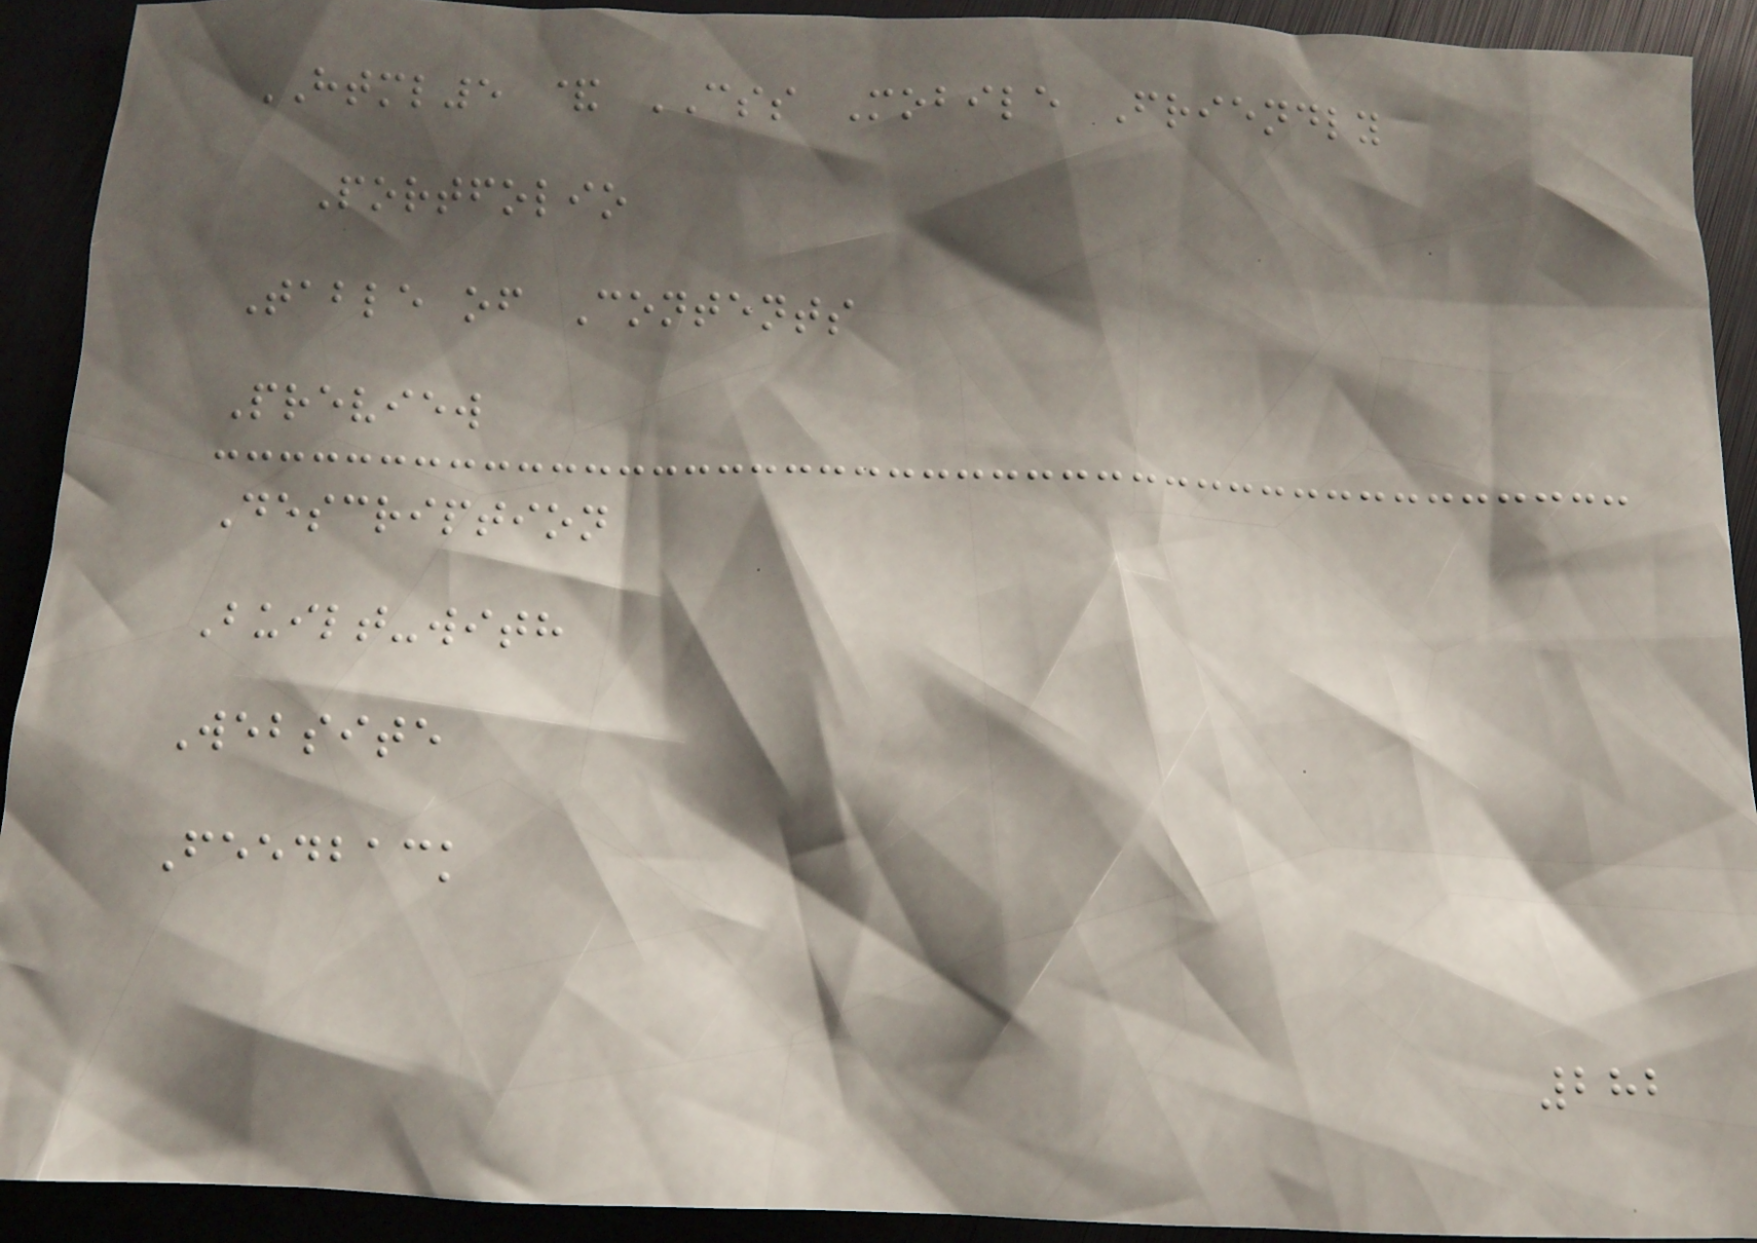HTML5 & CSS Mobile Friendly
Portfolio
Table of Contents
Preview
Description
Built-with
Website
Feedback
282
